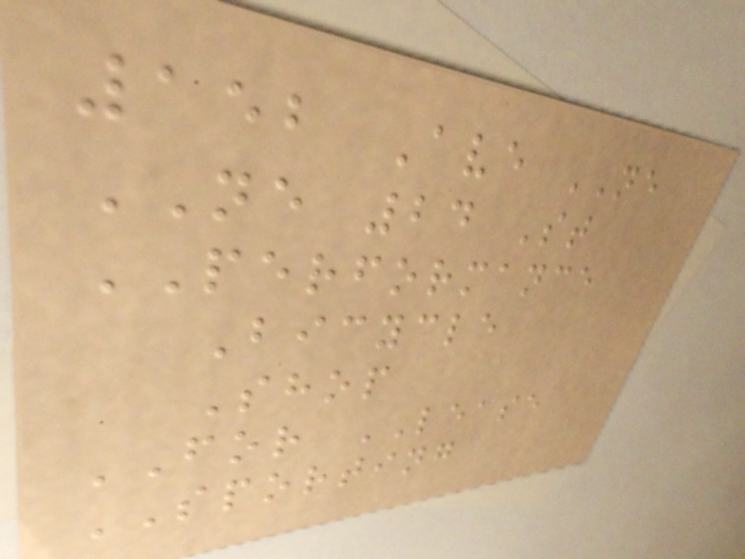152 Ave NE
NE 24 St
PERFORMANCE
Bicycle
Shop
FOR LEASE
SPORTING
